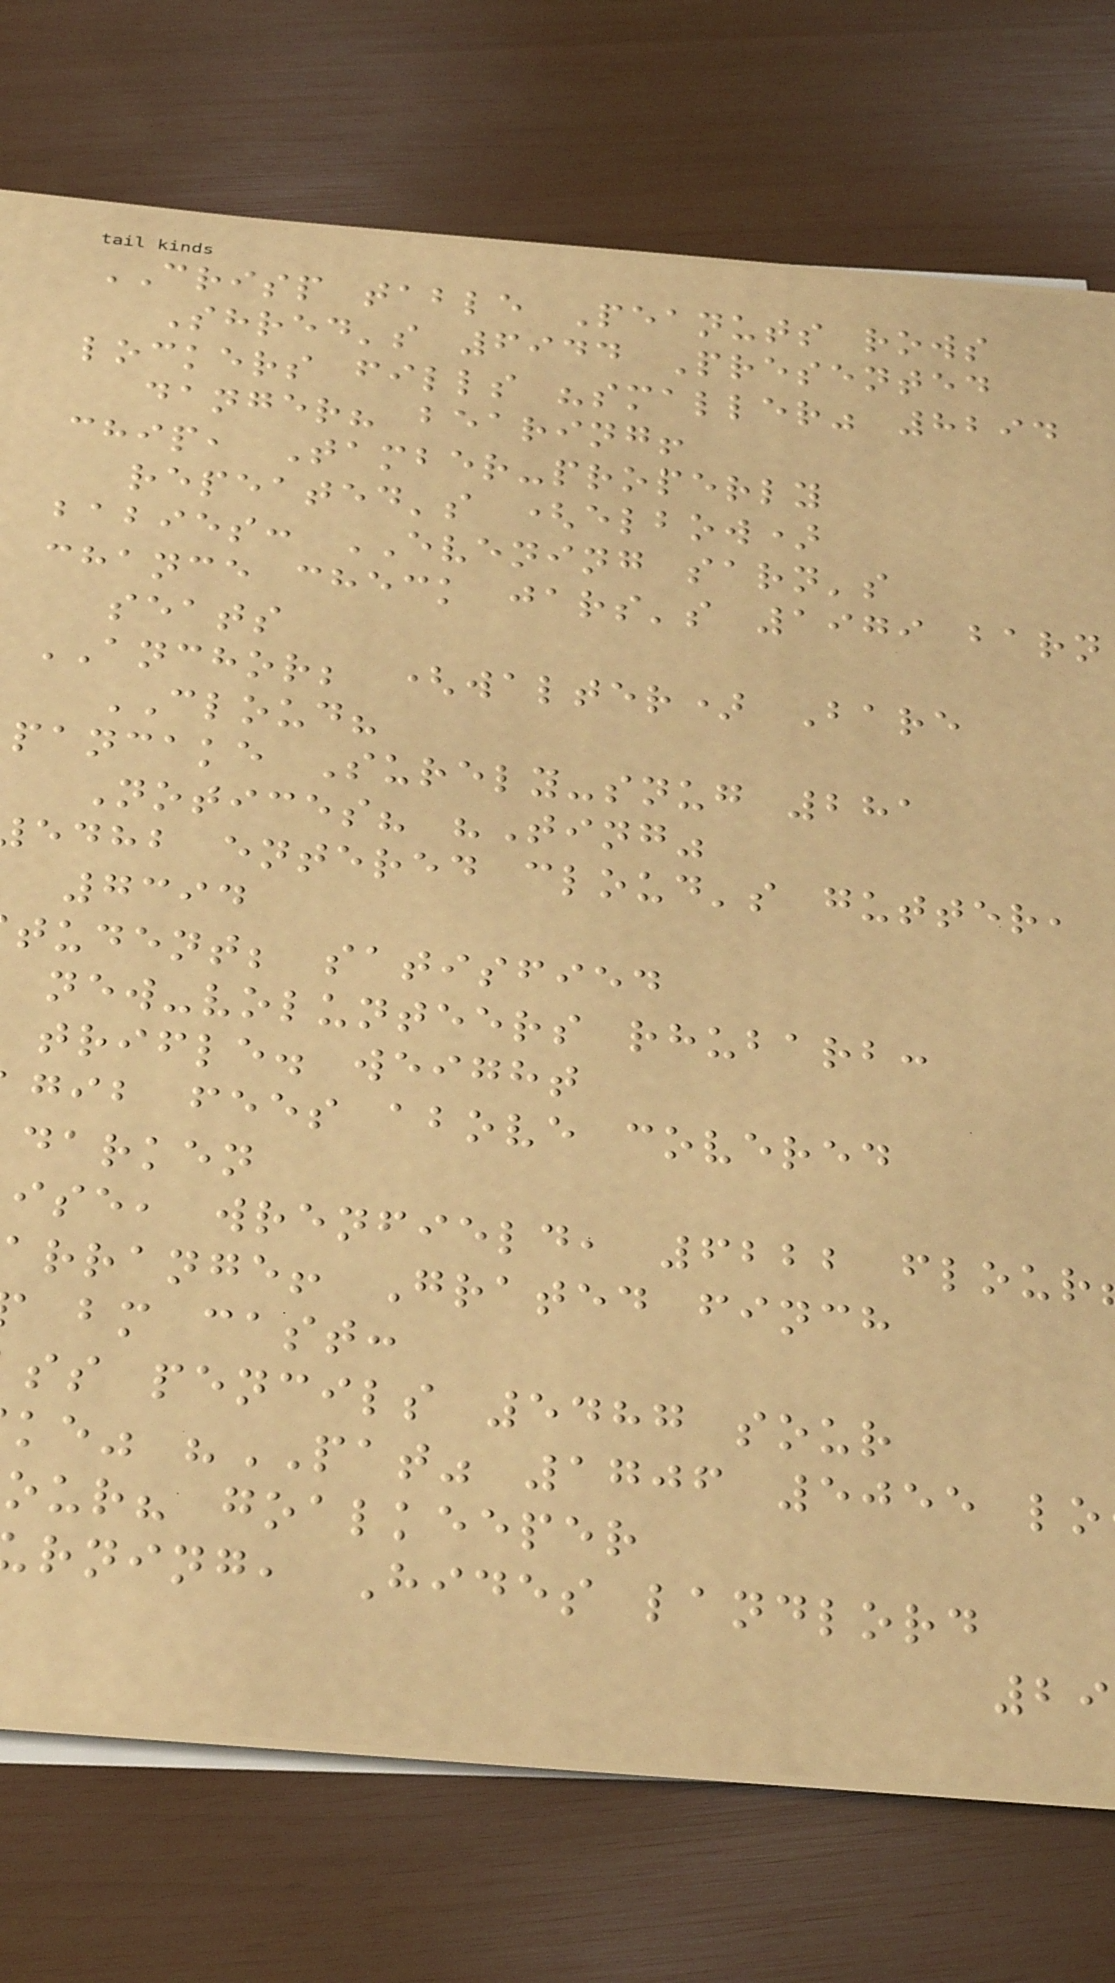CRISP table Peanuts rows
Shred's 6944 Presented
lockers fills "smaller" 8294
danger? bearing!
chip, Tamber-properly
repeated's (elbow)
babies: EVENING sarn's
chance check jars's 1979 barn
seats
ANCHOR; (walter) Bare
CLOUD?
pancake Surely-snug 281
Notices? "Ting"
edhb entered cloud's gutter,
7394
tudent; satisfied
new-volunteers rhubarb:
trifle. weight
gib fees above covered
darken
ise, wrenfield, 6222 flour
arrange! Grated finch
bm cast:
ss pencils 5487 sour
ke" "PAT" 1706 5055 lo
our? goalkeeper
rning, Hides landlord
